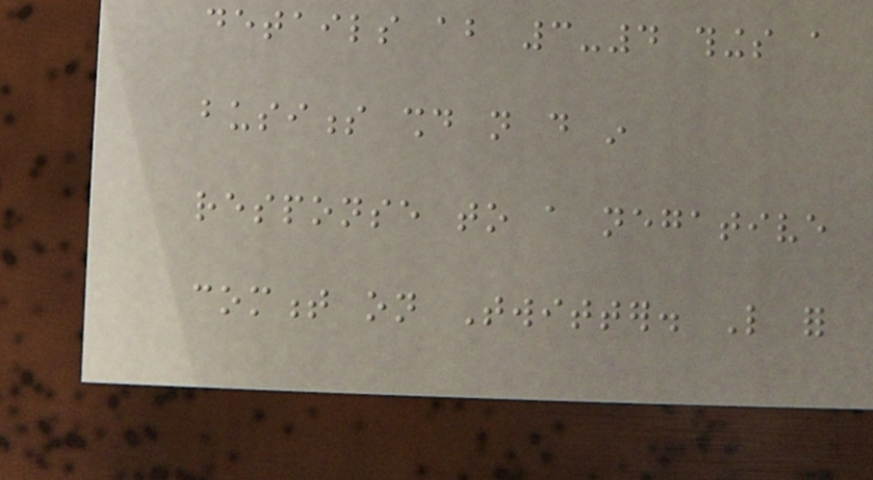details about 3-4 things a
business should not do in
response to a negative
comment on Twitter. Like for
